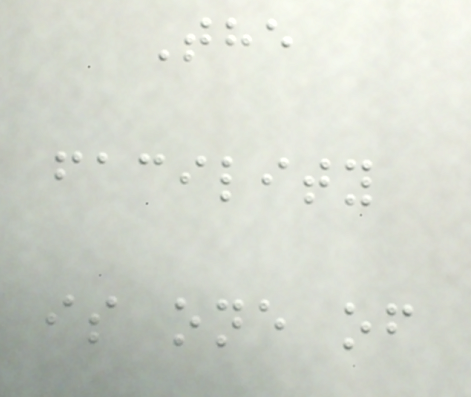The
facility
is one of
